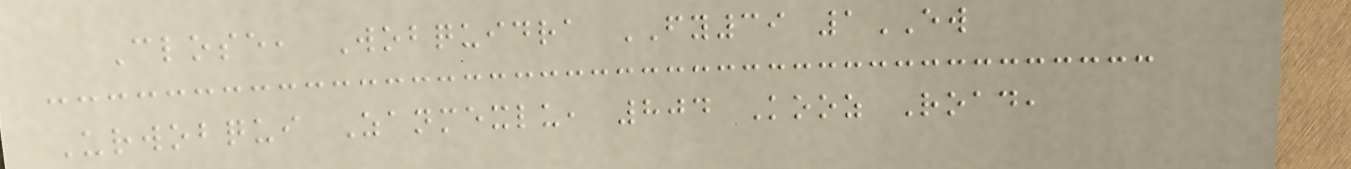Close, Wobquidra FY39 1EW
Urwobqui Zanmexlu, 804 Kooz Road,
